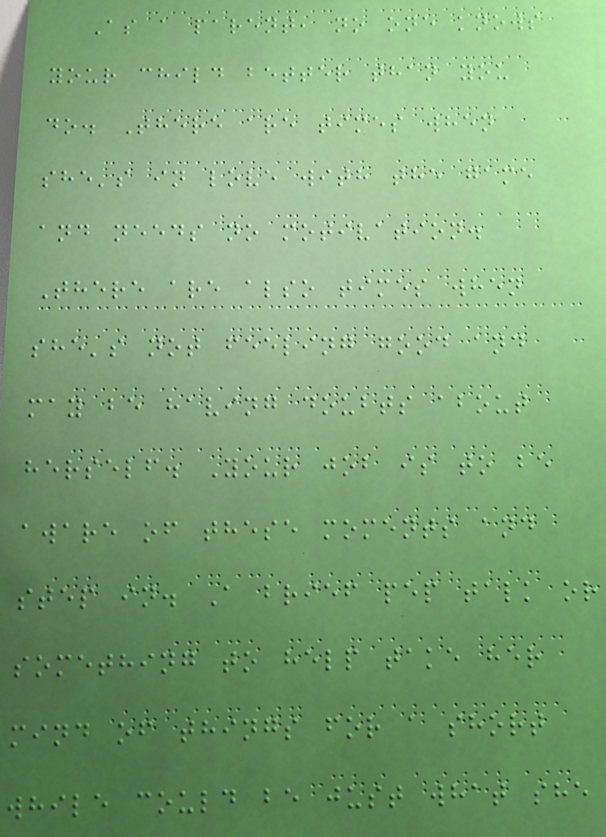As a parent, no one knows
your child better than you
do. There are times when
she's in love with the game
and needs no motivation.
There are also times when
she's not feeling good and
may be having doubts about
herself. Your job is to be
aware of these moments and
step in. A brief pep talk or
something to help take her
mind of things for a short
while could be just what she
